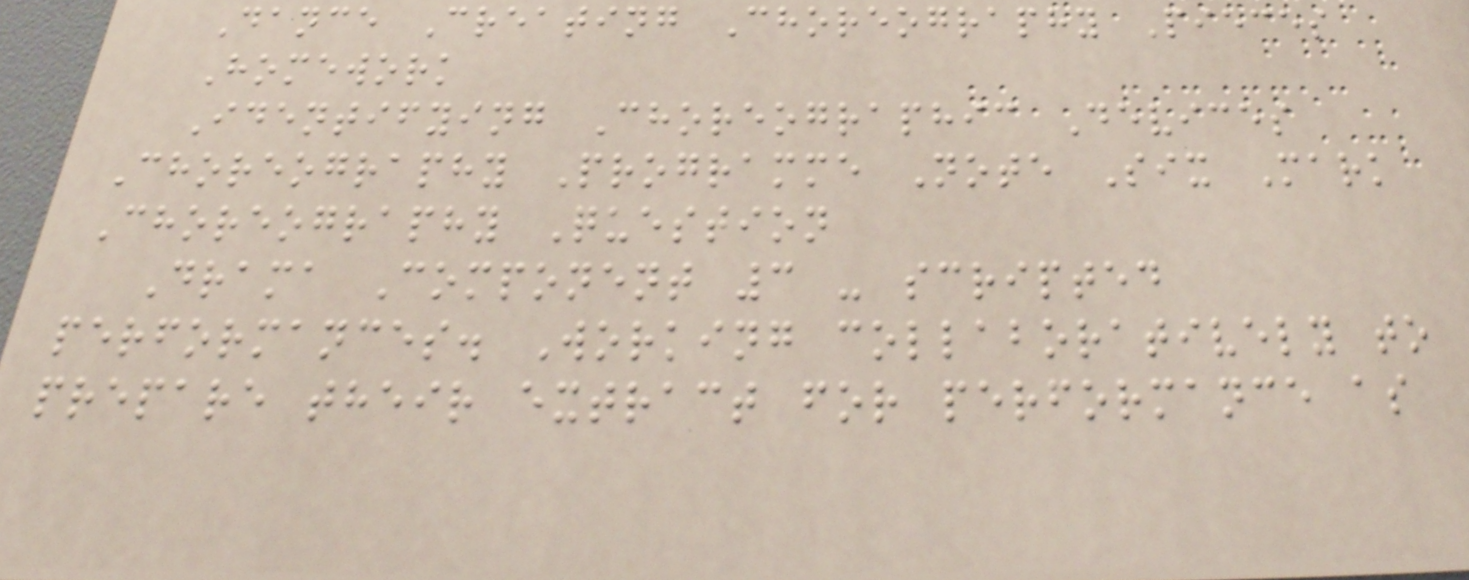Dance Creating Choreography Pieces
Homework
Identifying Choreographic Devices
Choreography Programme Note Six Mark
Choreography Question
Drama Component 3 - scripted
performances. Working collaboratively to
prepare their extract for performance as
